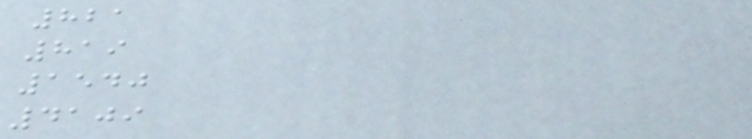821
819
1540
4109
